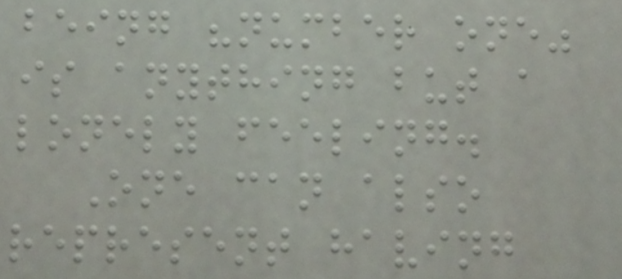being "number one"
is anything but a
lonely feeling.
One can also
represent having
